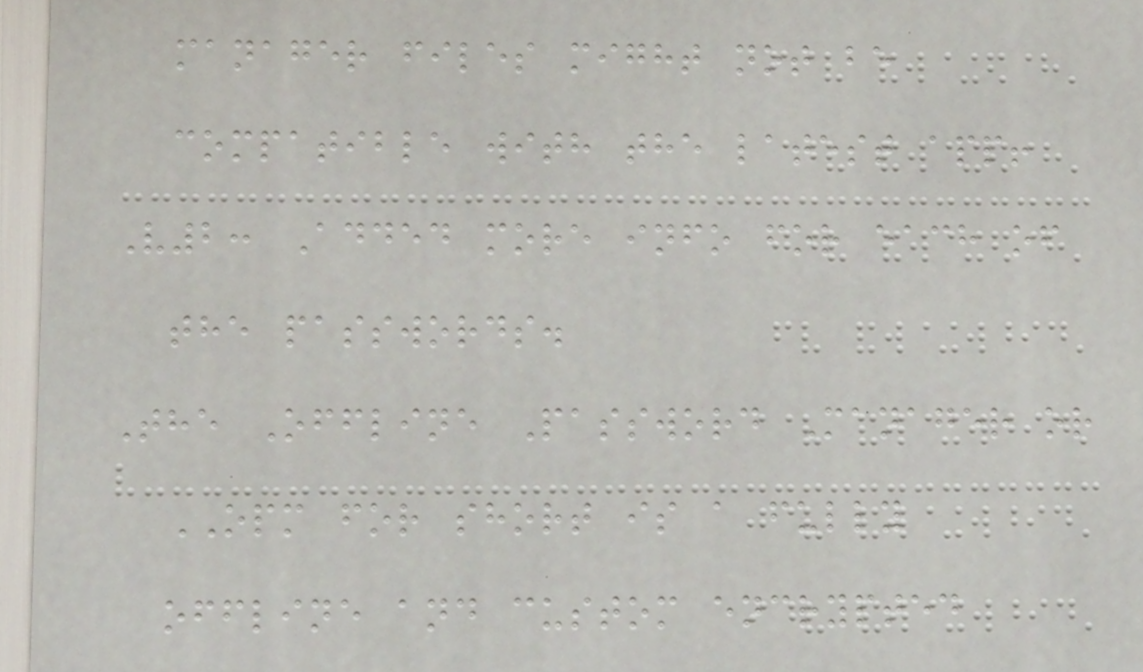manager files might not be
compatible with the latest app!
V2: Added more info for each of
the passwords.
The Offline Password Manager or
OPM for short is a fully
offline and custom encrypted
